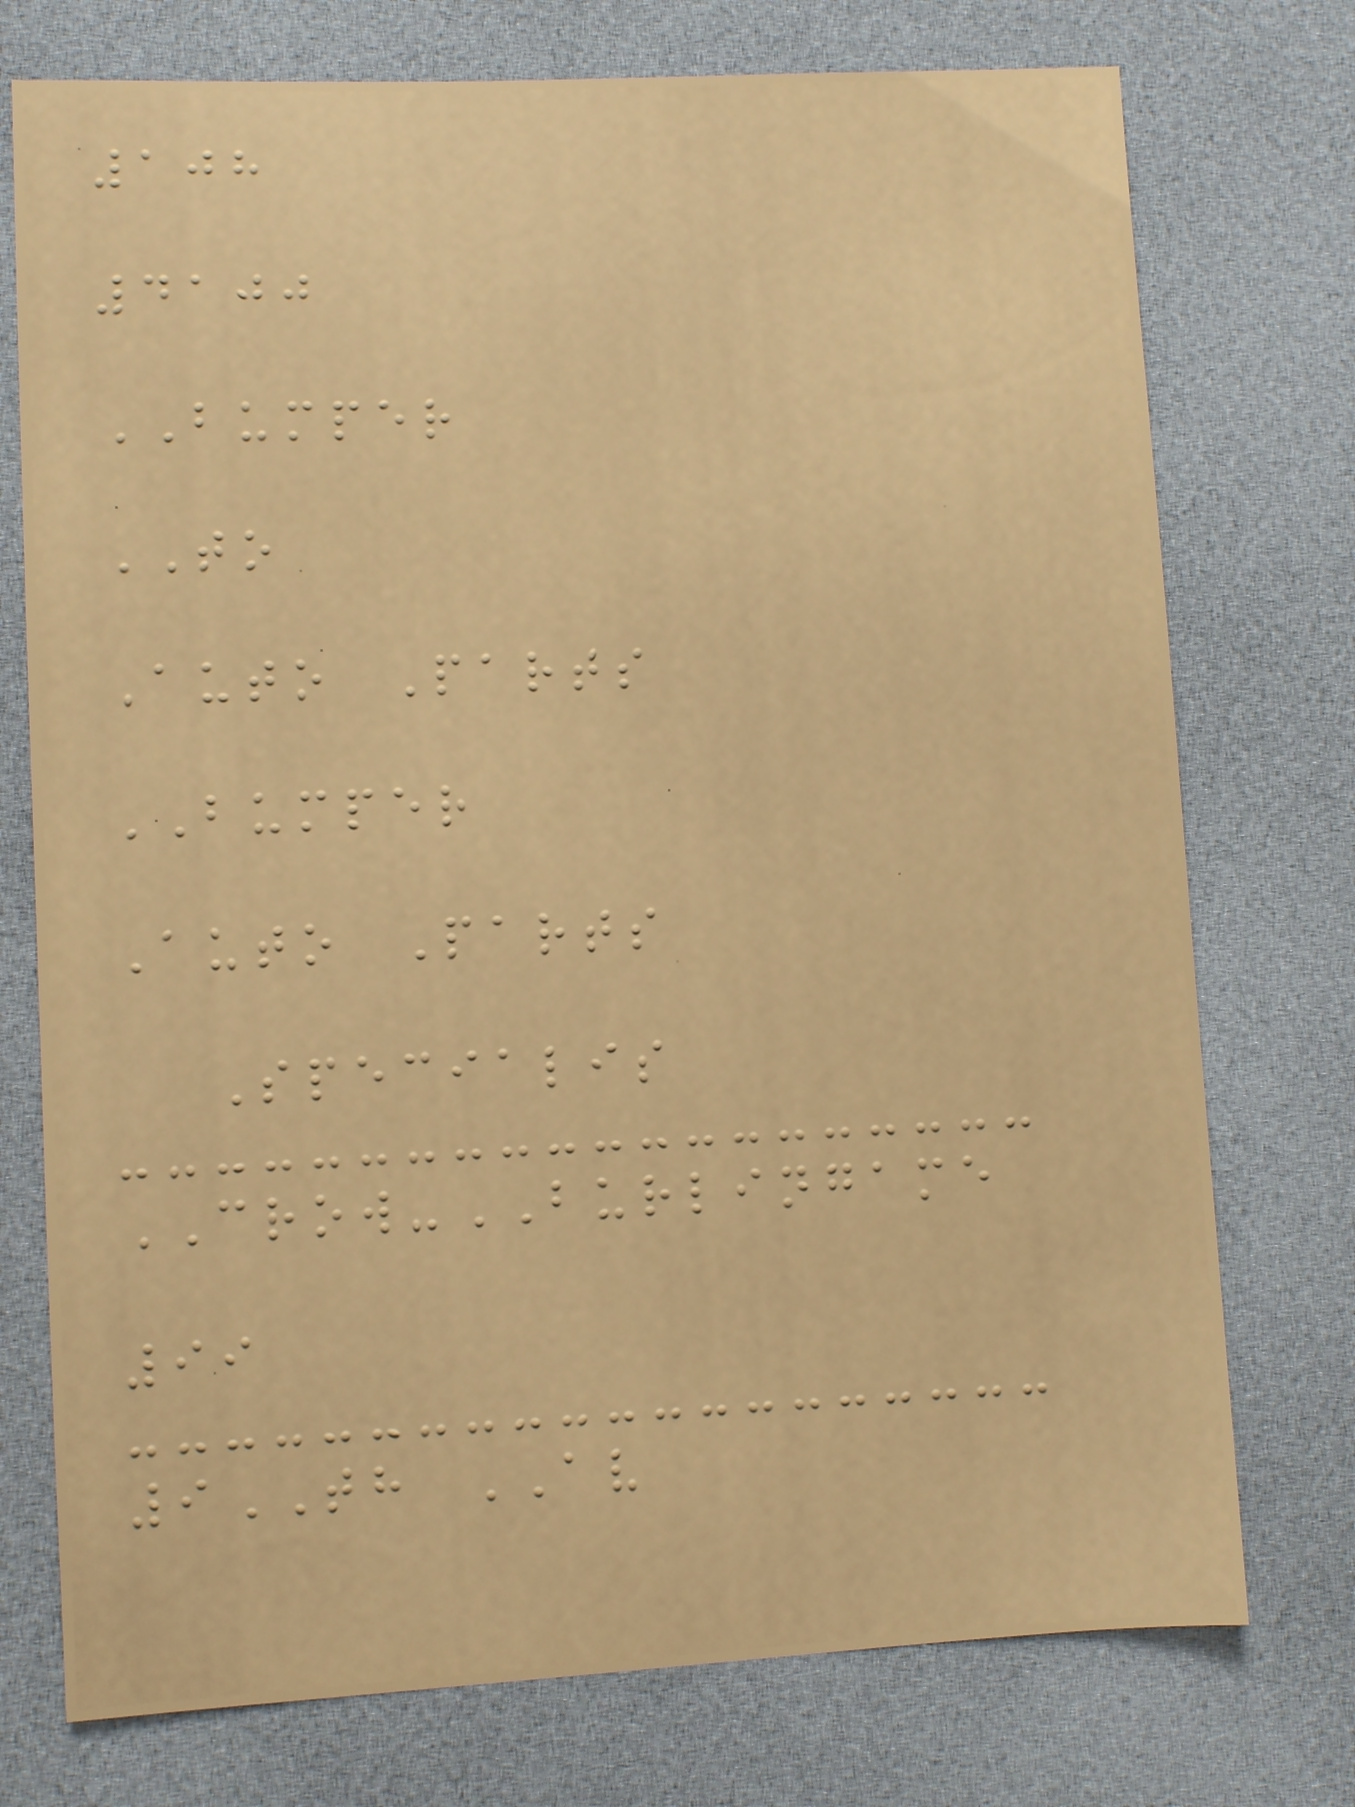108
4100
BUMPER
TO
Auto Parts
BUMPER
Auto Parts
Specialis
CROW-BURLINGAME
99
9TH AV
